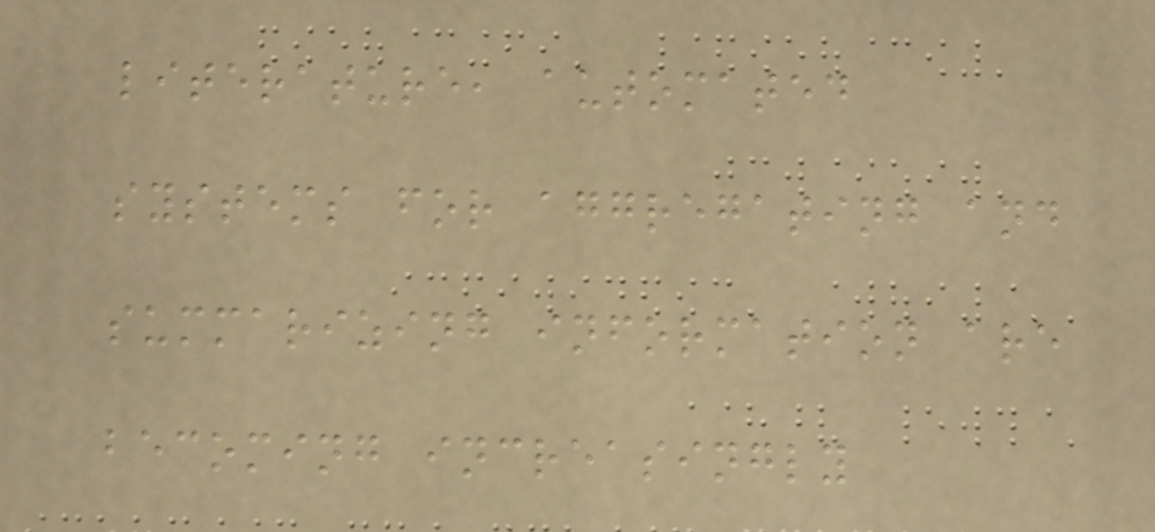literature, automated
systems for aggregating and
summarizing information are
becoming increasingly
